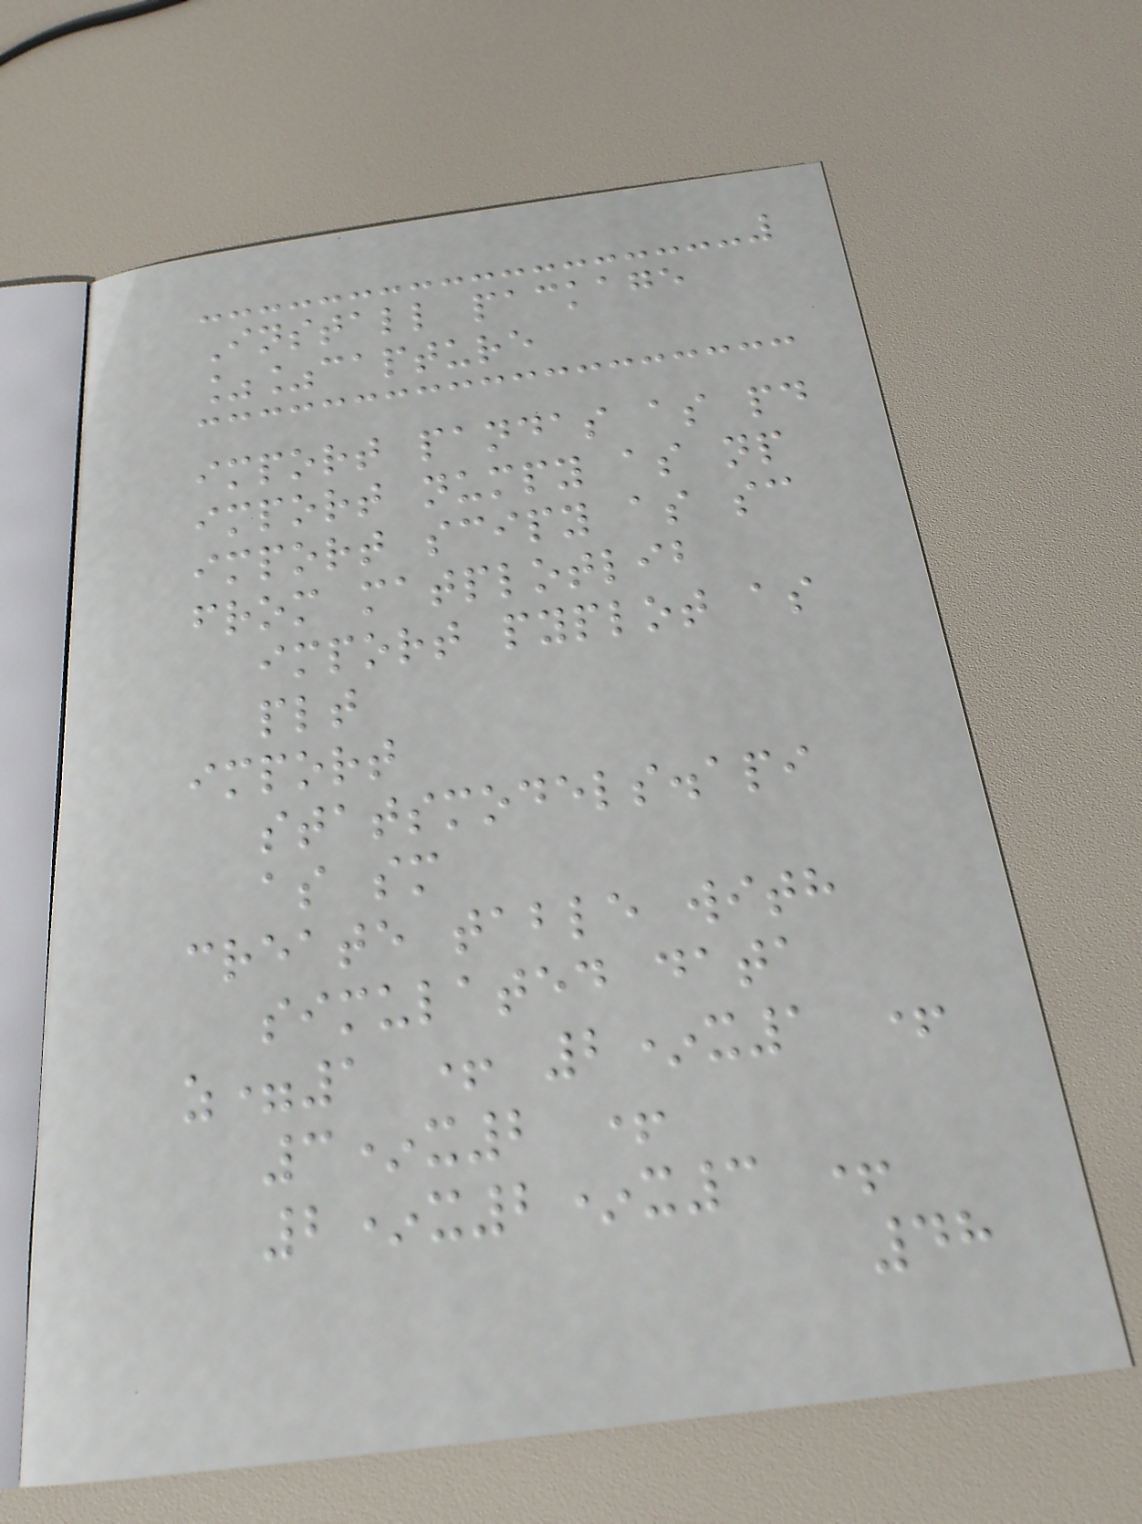Install package
%%capture
import pandas as pd
import numpy as np
import scipy as sc
from matplotlib
import pyplot as
plt
import
statsmodels.api
as sm
create table with
simulated data
z=1 + 2*x1 +
3*x2 +
2*x2*x3 +
48
